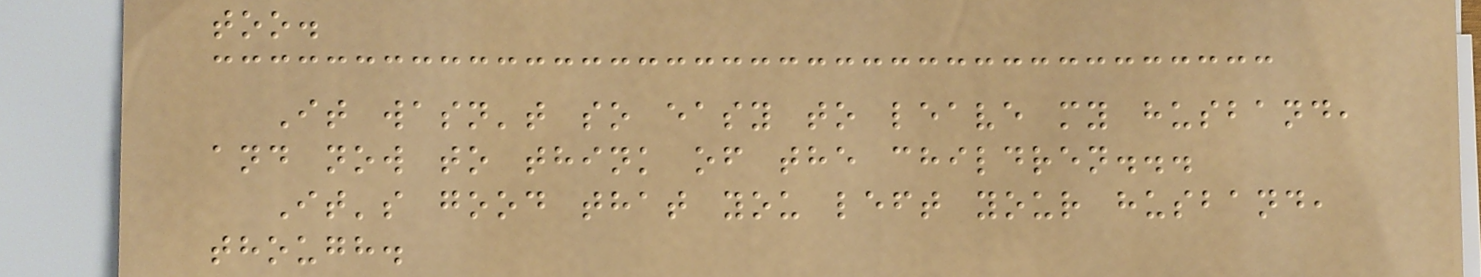too.
It wasn't so easy to leave my husband,
and now to think of the children...
It's good that you left your husband,
though.
